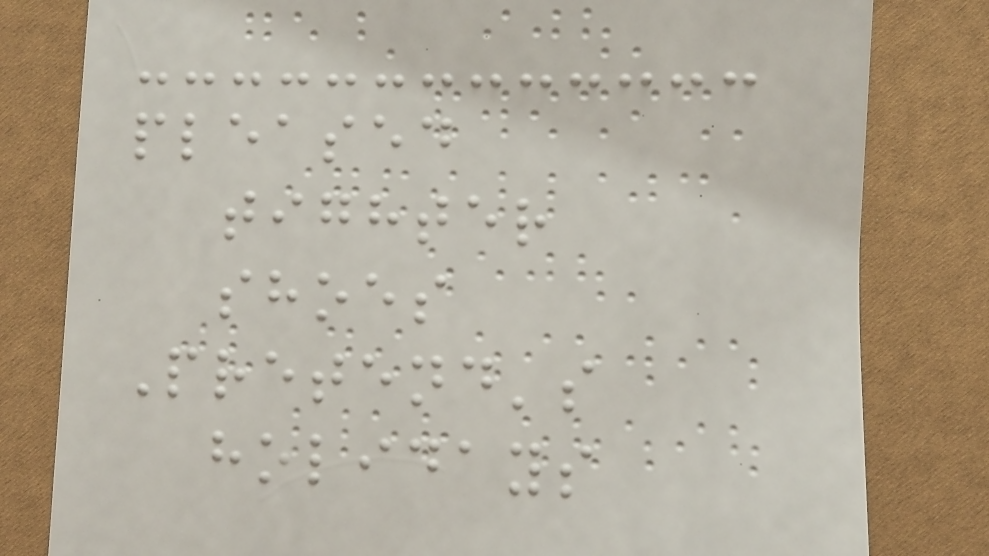pleased
tighter
shoes
Pretend's
holidays
